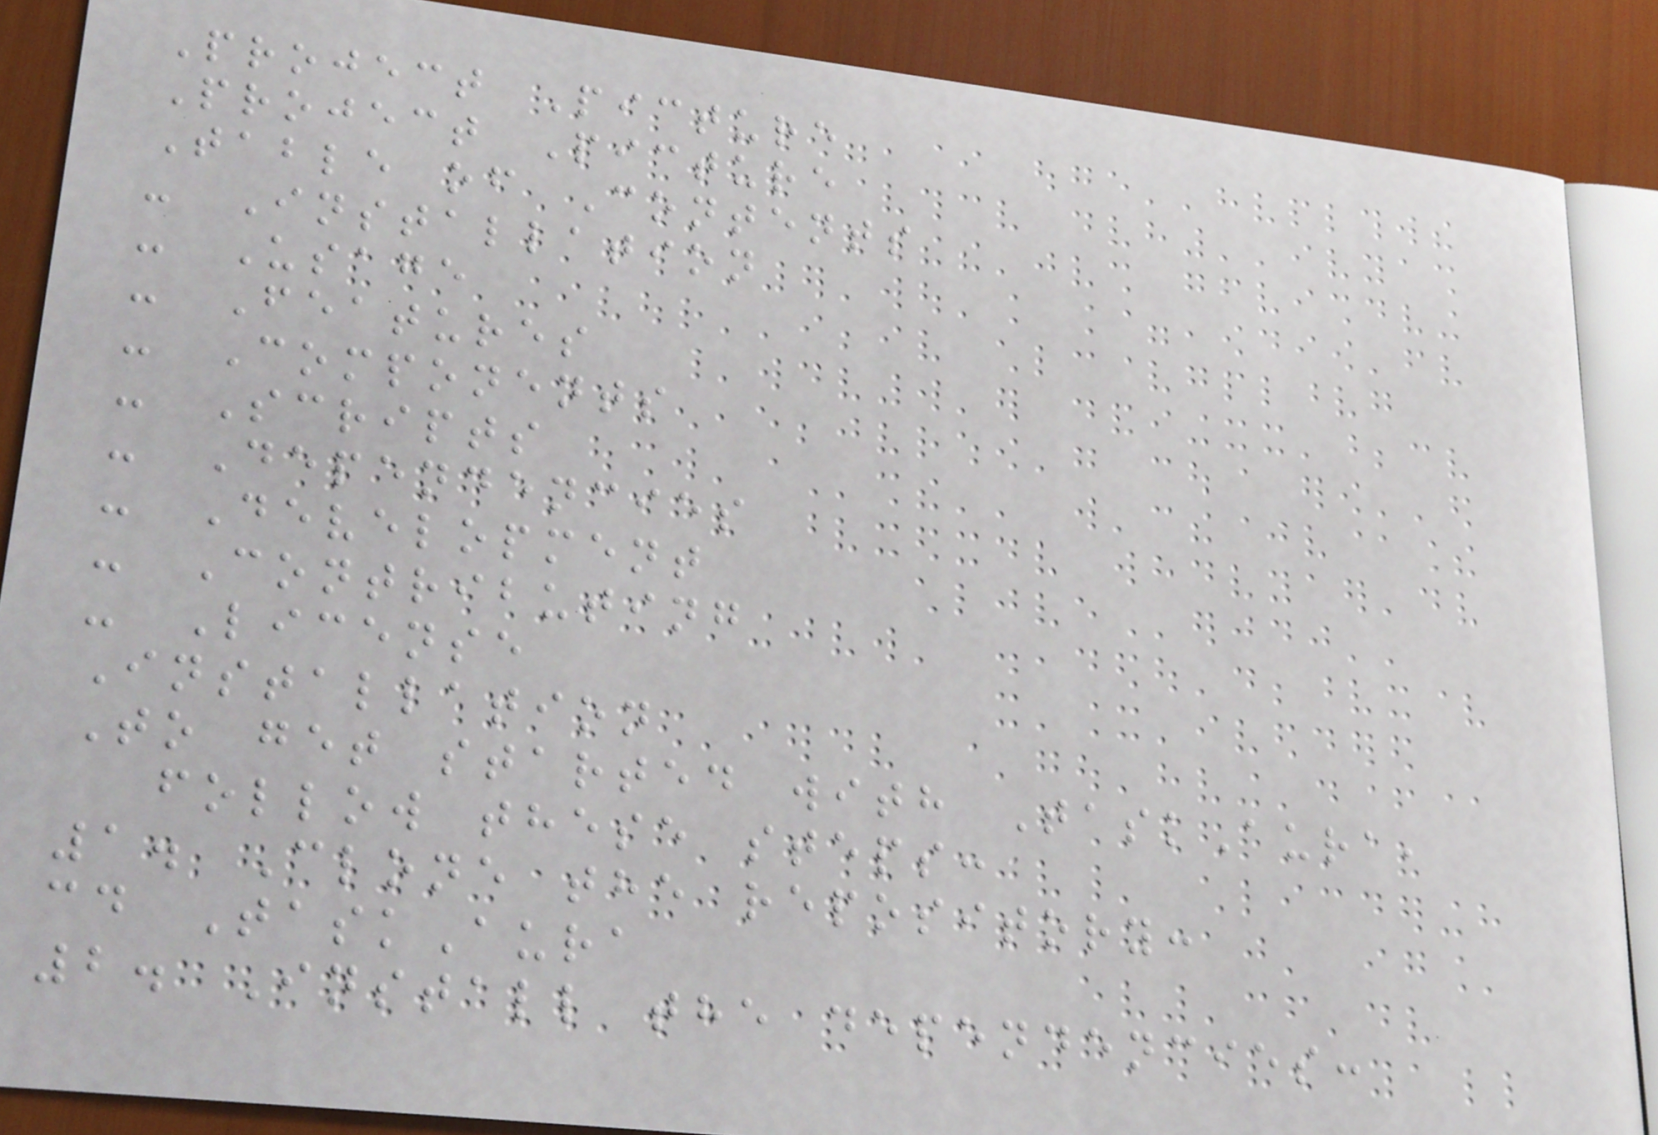Project Picture
Project Picture
Table of Contents
- Installation
- Usage
- Features
- Components
- Scripts
- Dependencies
- Development
- Contributing
- License
Installation
To get started with TaskAura,
follow these steps:
1. Clone the repository:
cd TaskAura
2. Install the dependencies:
